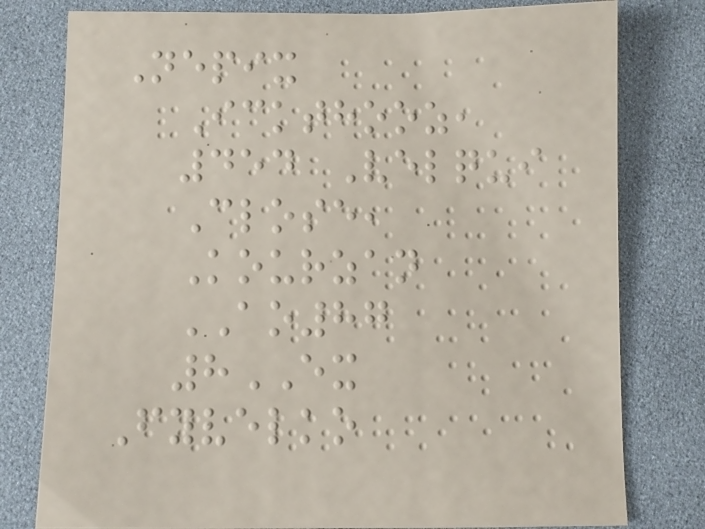Nepix
Ickthooz,
454 Velqui
Close,
Kourzan
AO87
8EX
Fyvelko
